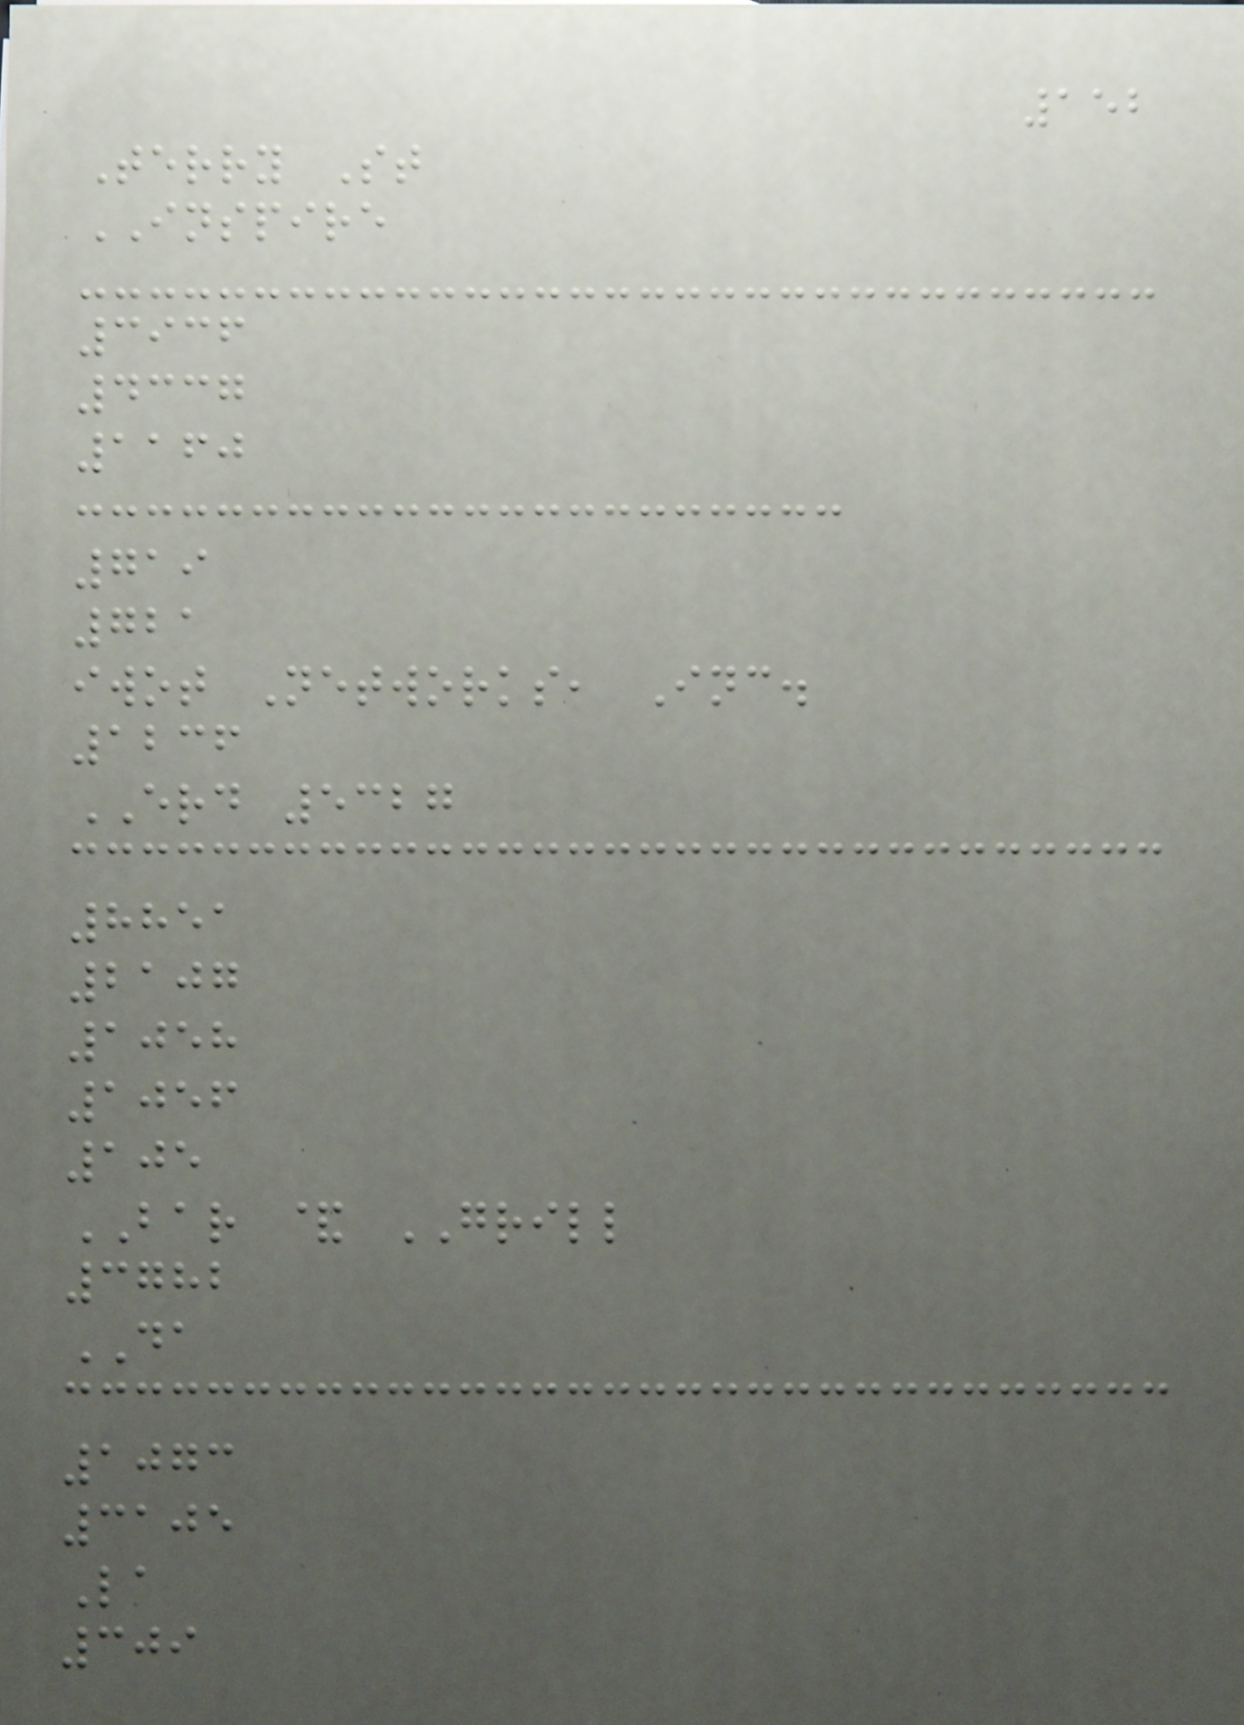152
Terry St
INSPIRE
3936
4337
1160
719
721
iwot Networks, Inc.
1236
ERD 5327
8851
2107
1058
1056
105
BAR & GRILL
3782
DA
1073
3105
La
309
